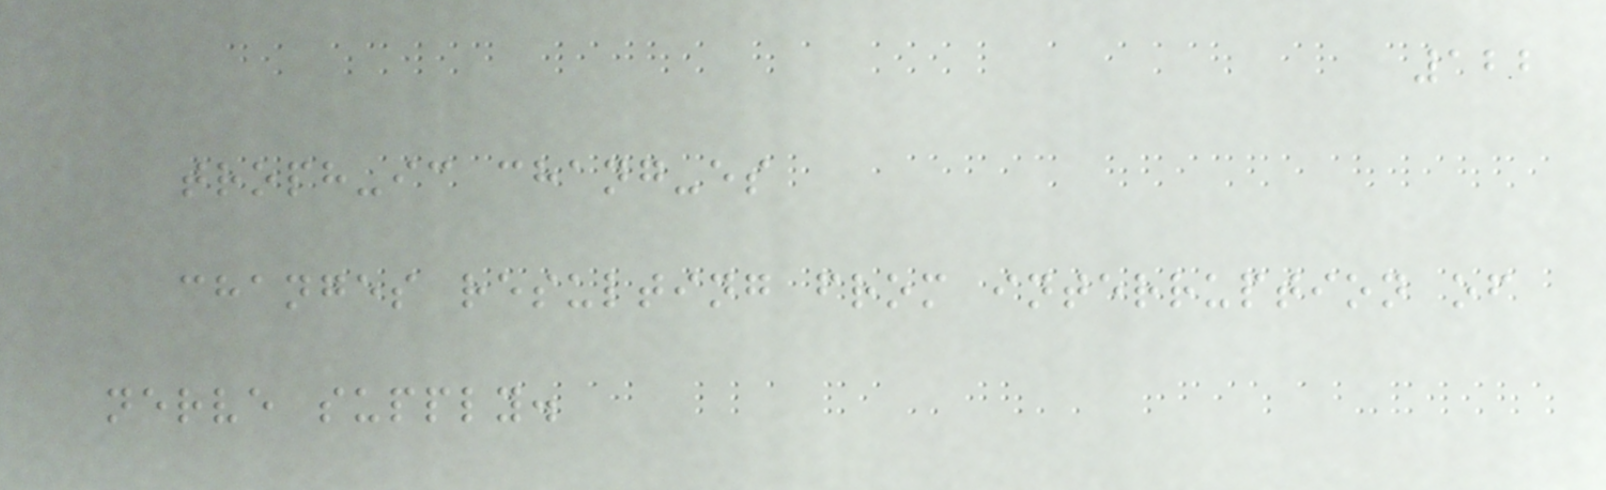122
troph-ic chang-es
changes resulting from interruption of
nerve supply.
